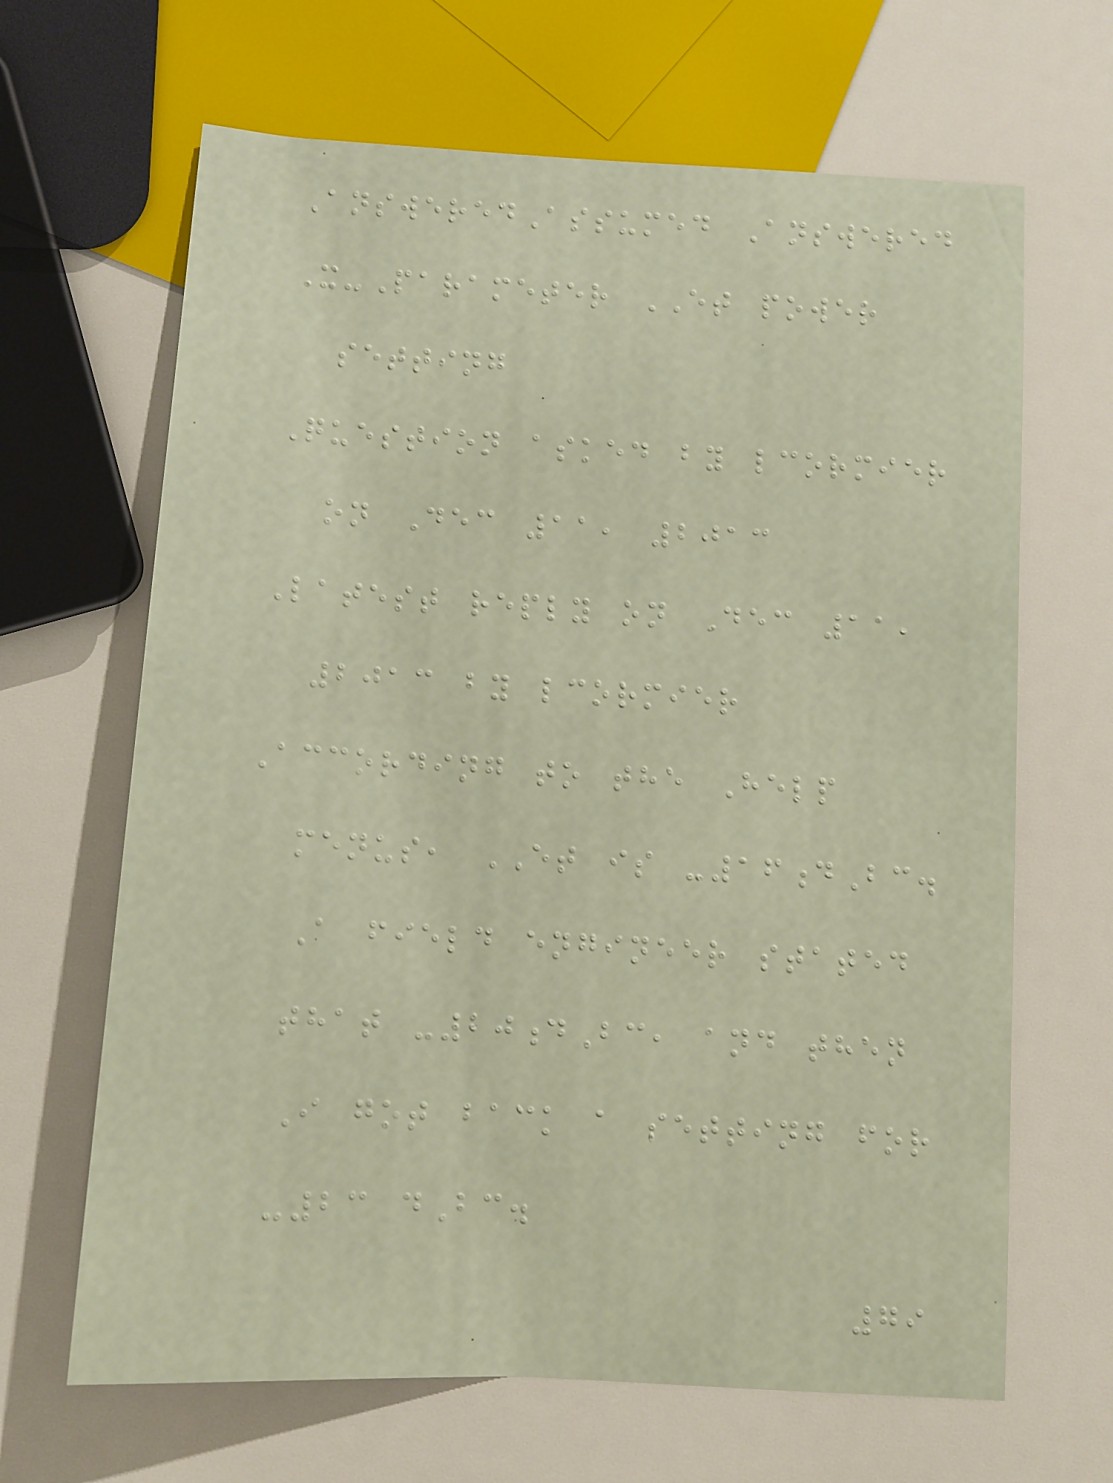AnsweredAssumed Answered
X-Parameter ET power
setting
Question asked by lcormier
on Dec 11, 2013
Latest reply on Dec 11,
2013 by lcormier
According to the Help
menus, ET is -16dBc.
A field engineer stated
that -20dBc, and then
I got back a setting for
-23 dBc.
79
